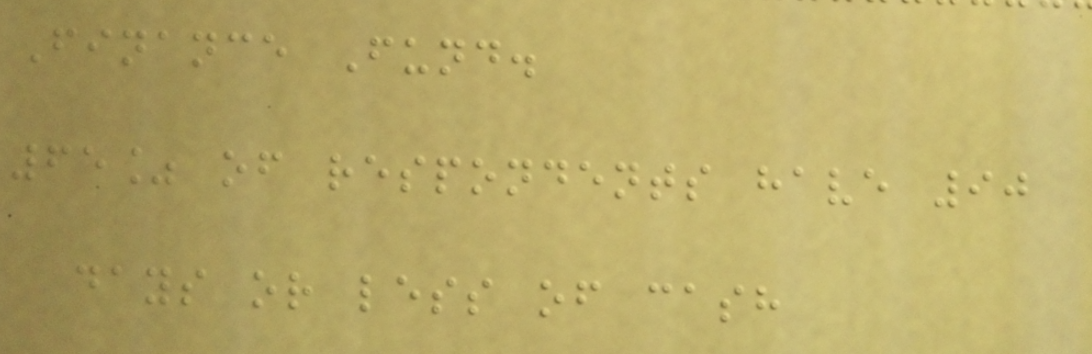Finance Fund.
65% of respondents have 90
days or less of cash
